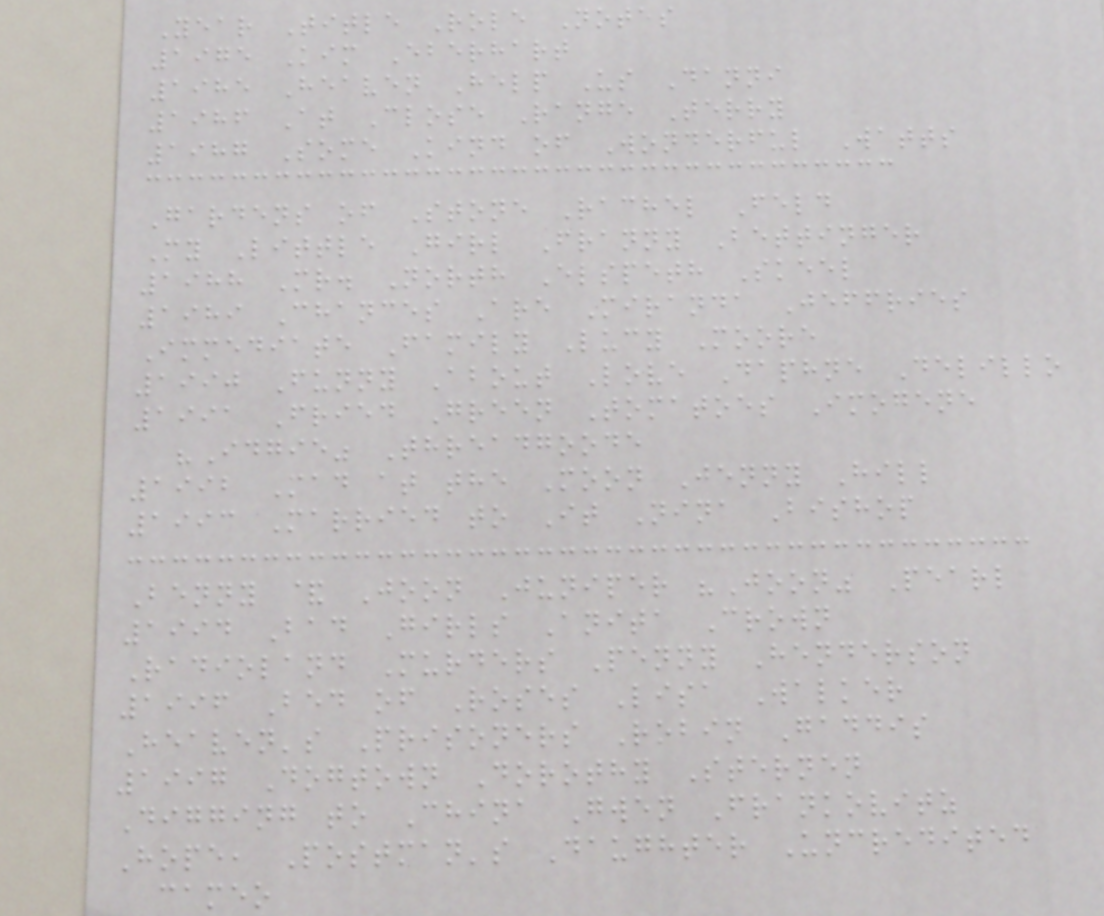Year Title Role Notes
1975 Kim Eberhart
1985 Heaven Help Us Danni
1986 At Close Range Terry
1987 Some Kind of Wonderful Watts
Gardens of Stone Rachel Feld
My Little Girl Franny Bettinger
1988 Mr. North Elspeth Skeel
1989 Chances Are Miranda Jeffries
Immediate Family Lucy Moore
1990 Funny About Love Daphne Delillo
1991 Fried Green Tomatoes Imogene
"Idgie" Threadgoode
1992 Mad at the Moon Jenny Hill
1993 Married to It Nina Bishop
Benny & Joon Juniper "Joon" Pearl
1994 Bad Girls Anita Crown
Radioland Murders Penny Henderson
1996 Bed of Roses Lisa Walker
Heaven's Prisoners Robin Gaddis
1997 Dogtown Dorothy Sternen
Digging to China Gwen Frankovitz
Hope, Postman's Daughter Uncredited
cameo
